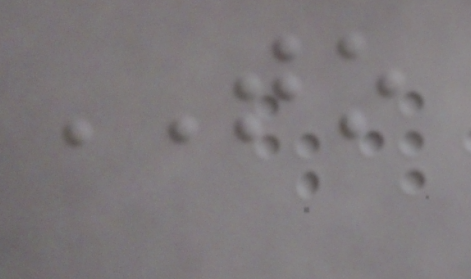TO
